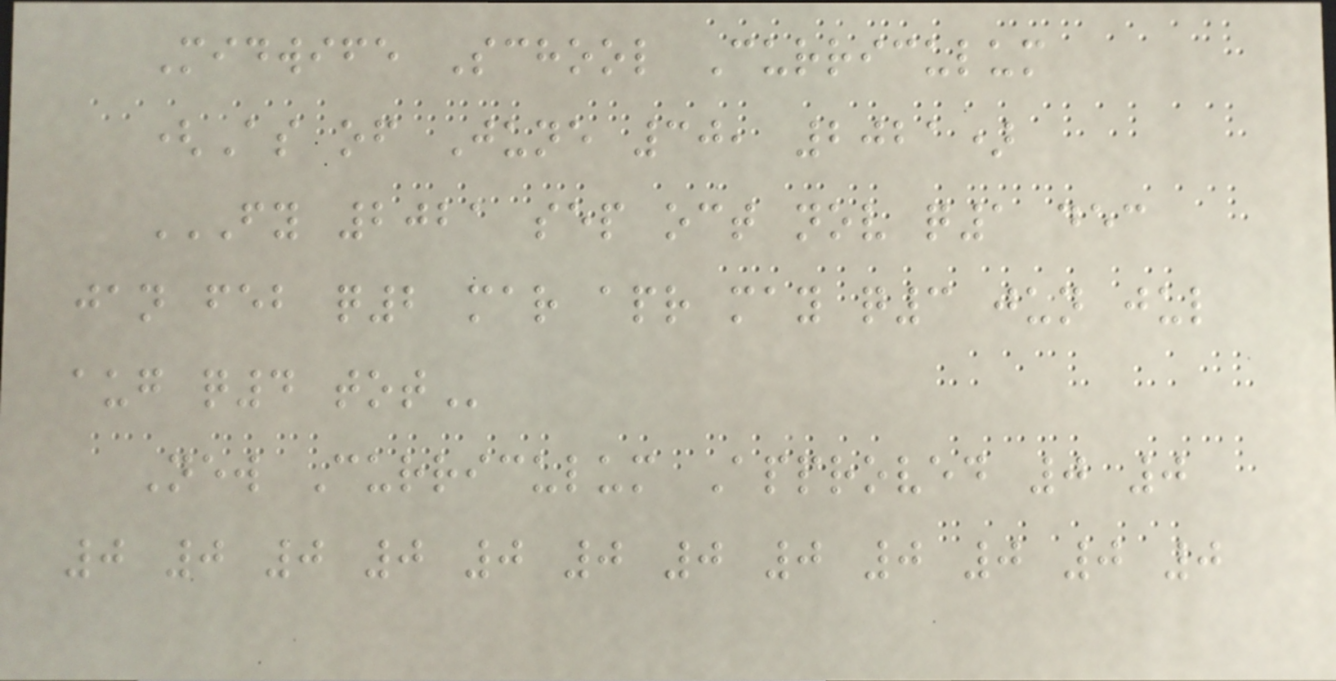Midwife School Curriculum
(As of June 30, 2021)
FY 2021 SEP OCT NOV Q1 DEC
JAN FEB Q2 MAR APR MAY Q3 JUN JUL
AUG Q4 TOT
New Curriculum Approved 0 0
0 0 0 0 0 0 0 0 0 0 0 0
